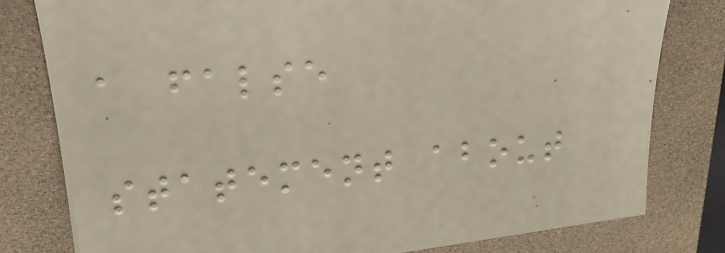a false
statement about
